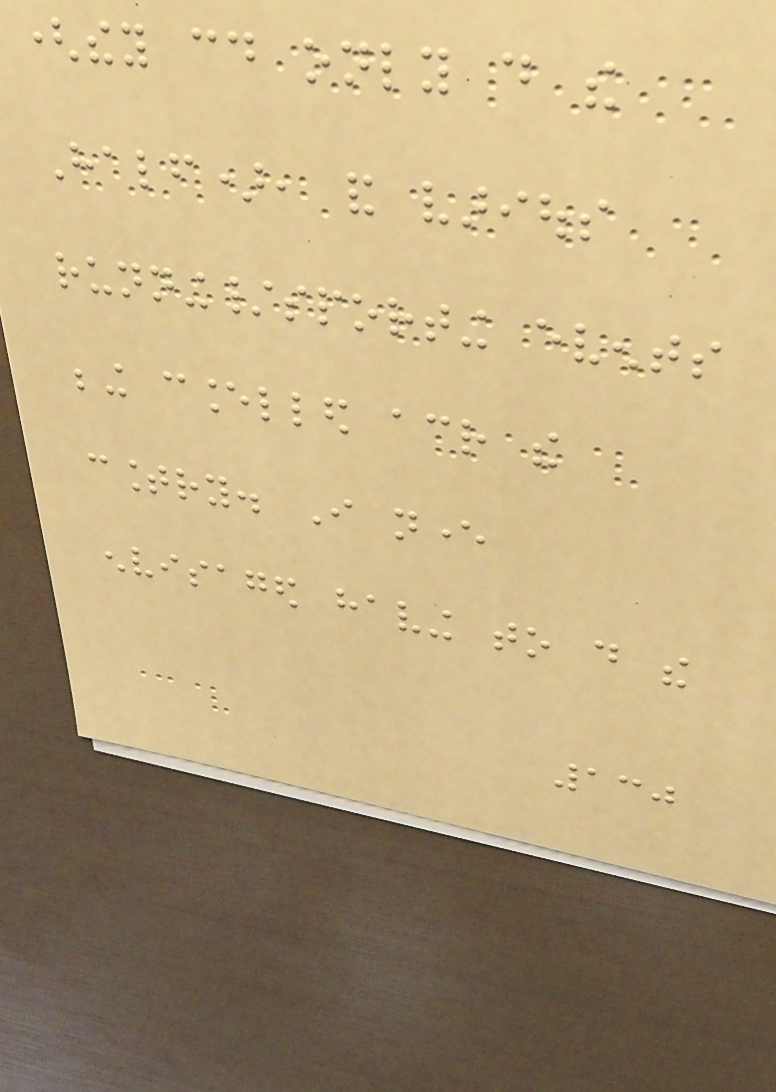(they could only do the
Half), and various
running/sporting events
being cancelled across the
country. I never
envisaged having to do the
130
